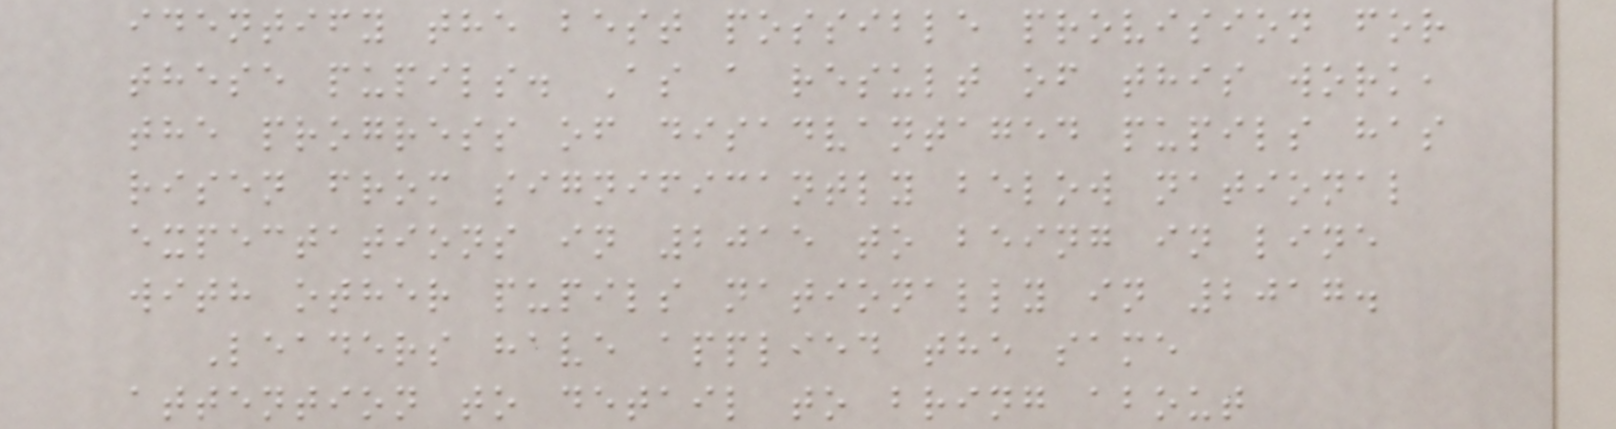identify the best possible provision for
these pupils. As a result of this work,
the progress of disadvantaged pupils has
risen from significantly below national
expectations in 2015 to being in line
with other pupils nationally in 2017.
Leaders have applied the same
attention to detail to bring about
